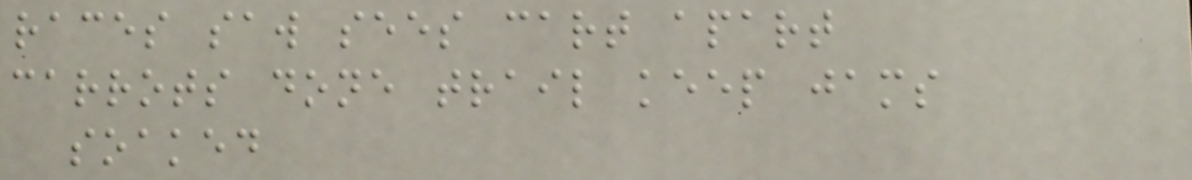races saw sees cart apart
carrots done trail keep jams
soaked
